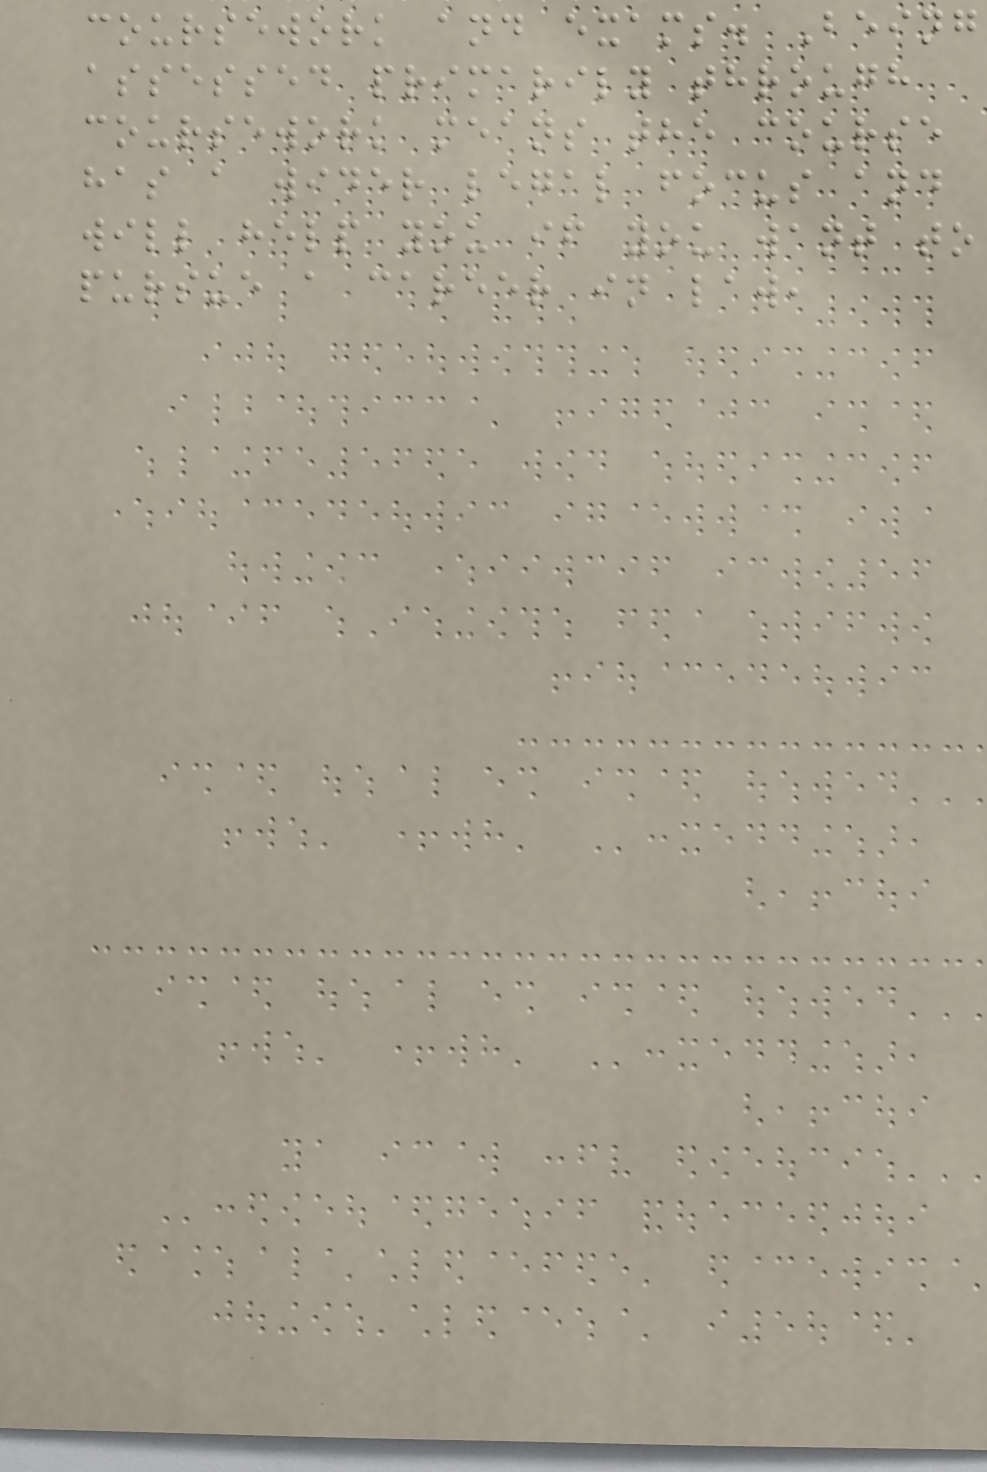coursework and exams. Being
assessed primarily through
coursework means the course
has a wider legal focus and
will help you if you want to
pursue a career in law,
